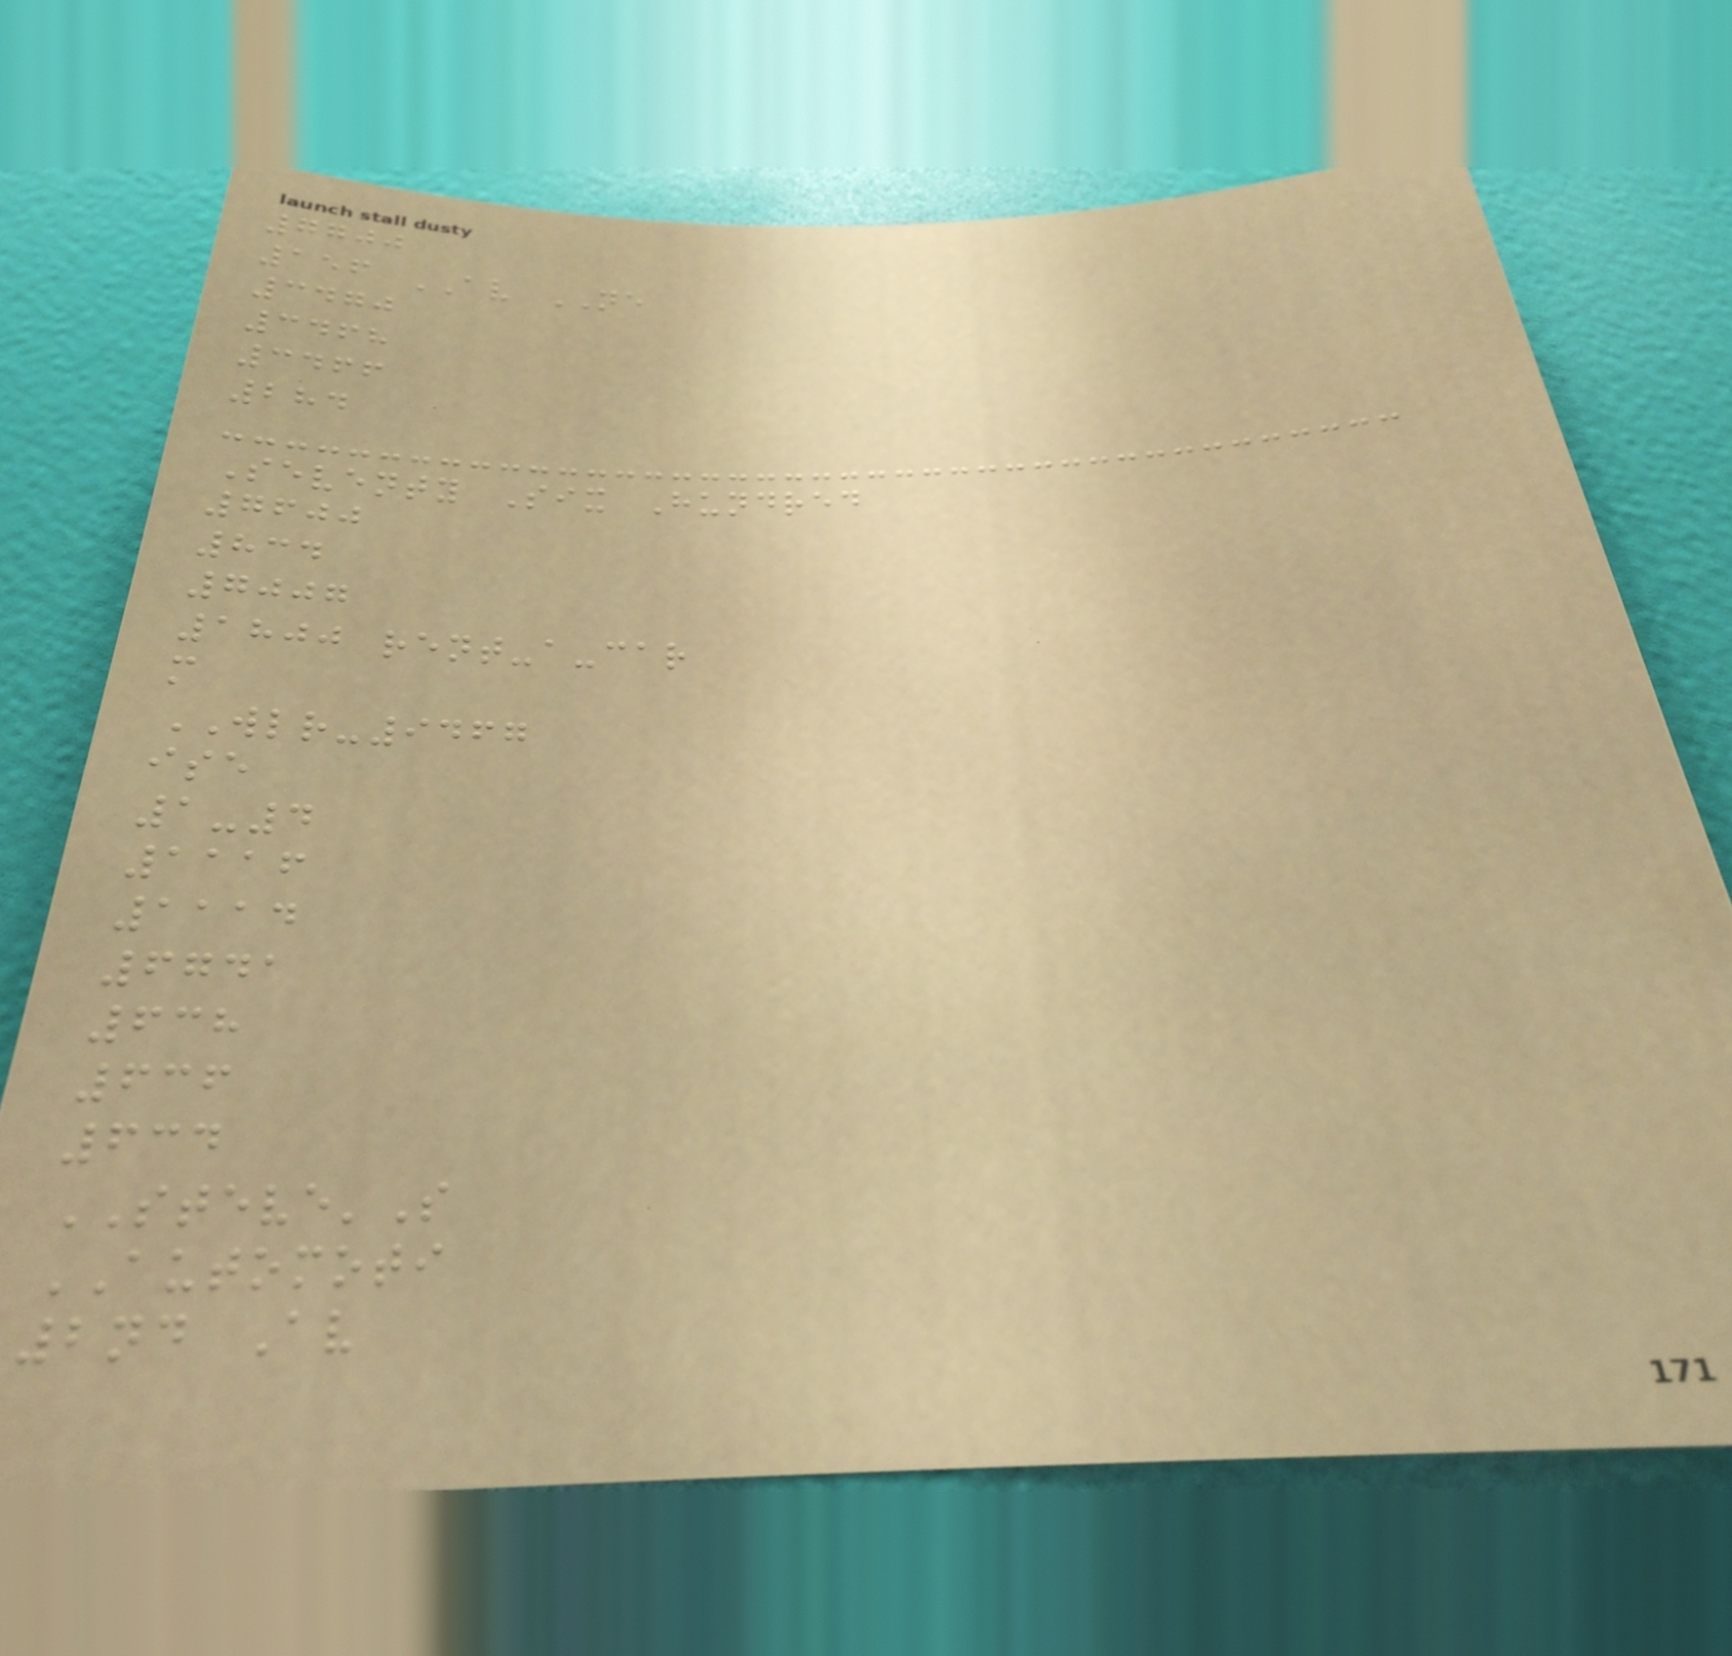7700
156 AV NE
3470
3468
3466
284
Seventy Six Hundred
7600
834
7007
1800 rent-a-car
m
WLR-9467
ise
1-4
1116
1114
6741
638
636
634
STEVE'S
AUTOMOTI
2nd Av
